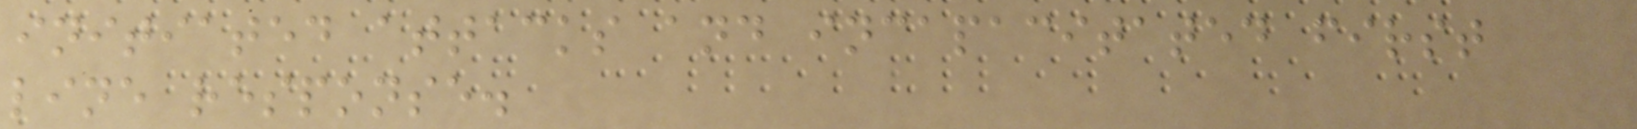initiated attacks and incapacitated first
line response.
